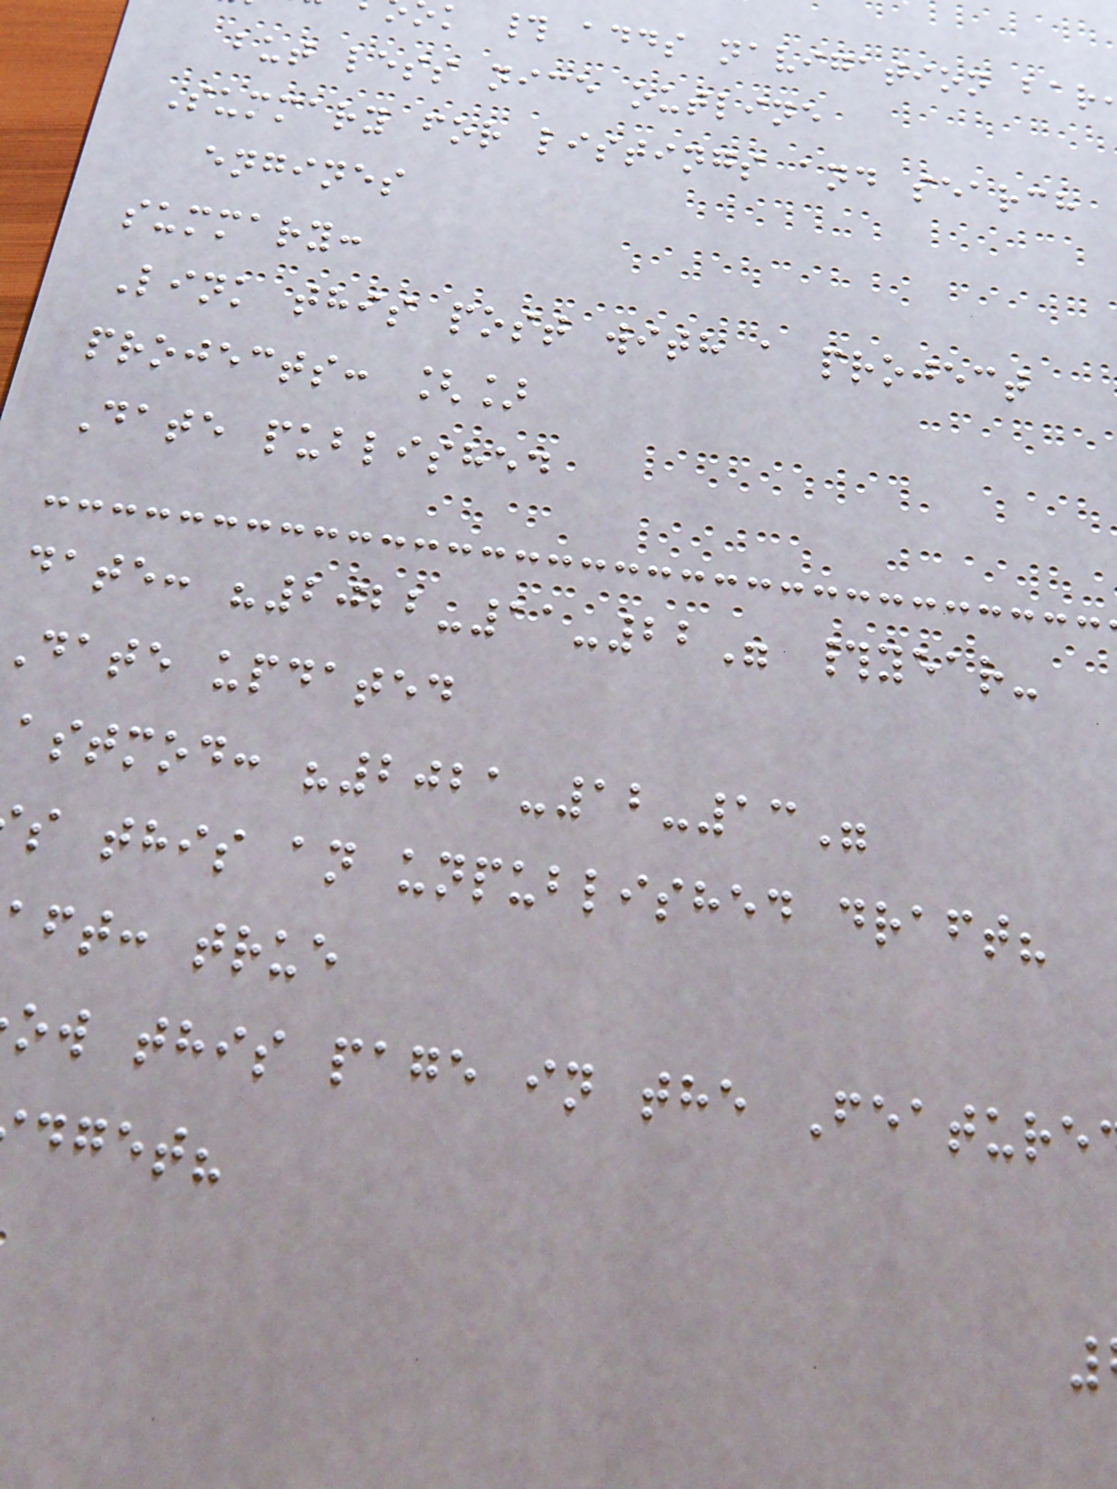k # adds navigation bar
but less nice outline
Summary for listings and search
engines
summary:
Link this post with a project
projects: []
Date published
date: "2022-11-22" #year-
date updated
astmod: "2021-12-13"
s this an unpublished draft?
aft: true
ow this page in the Feature
dget?
